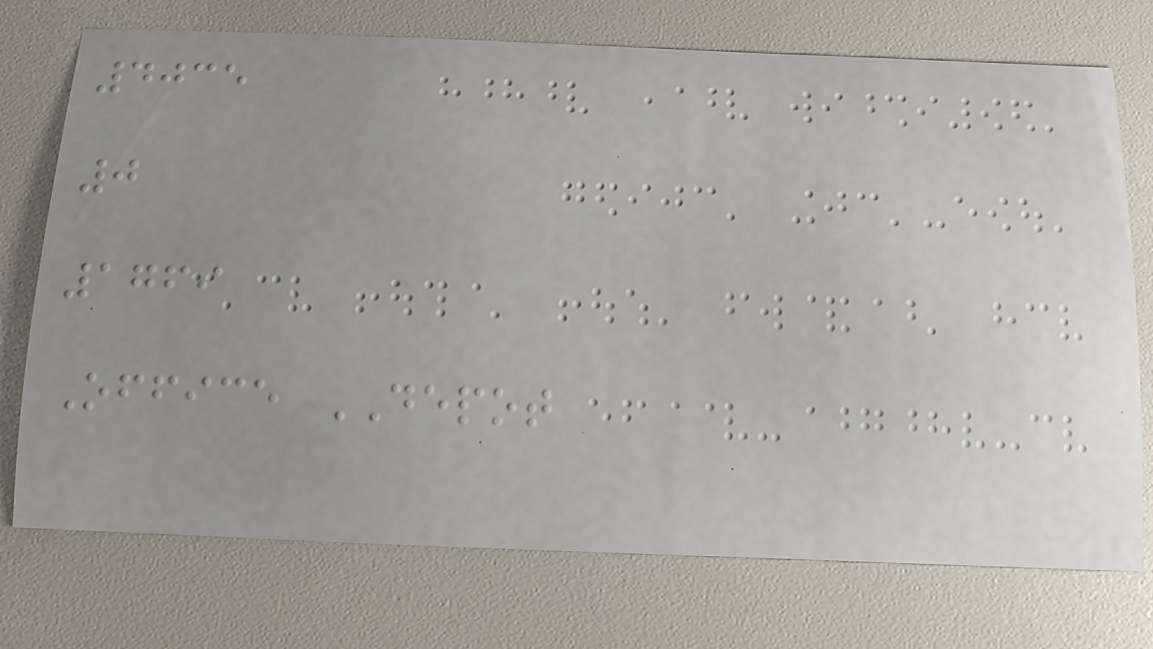4035
0
1769
Office DEPOT
